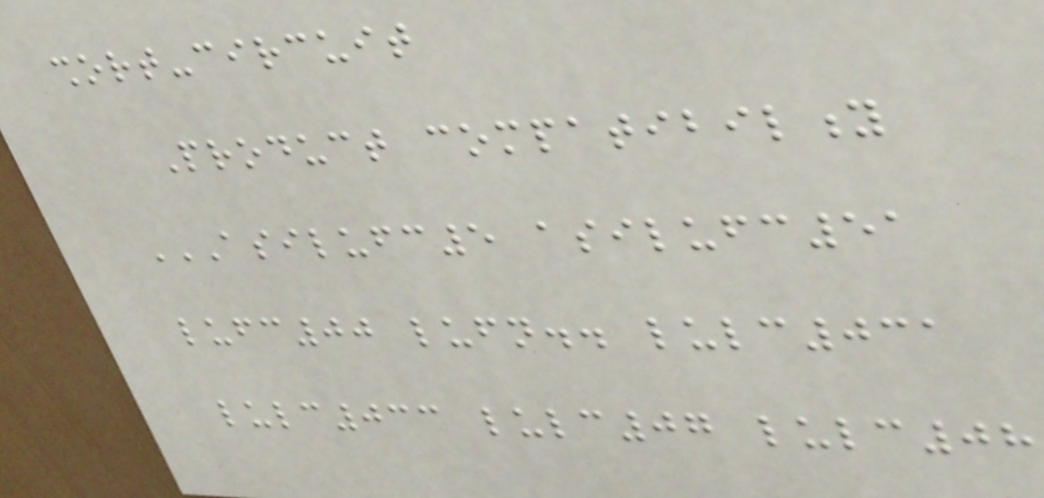short-circuit
Product compatibility
ASILUFC5 ASILUFC51
LUFC00 LUFN.. LULC031
LULC033 LULC07 LULC08
